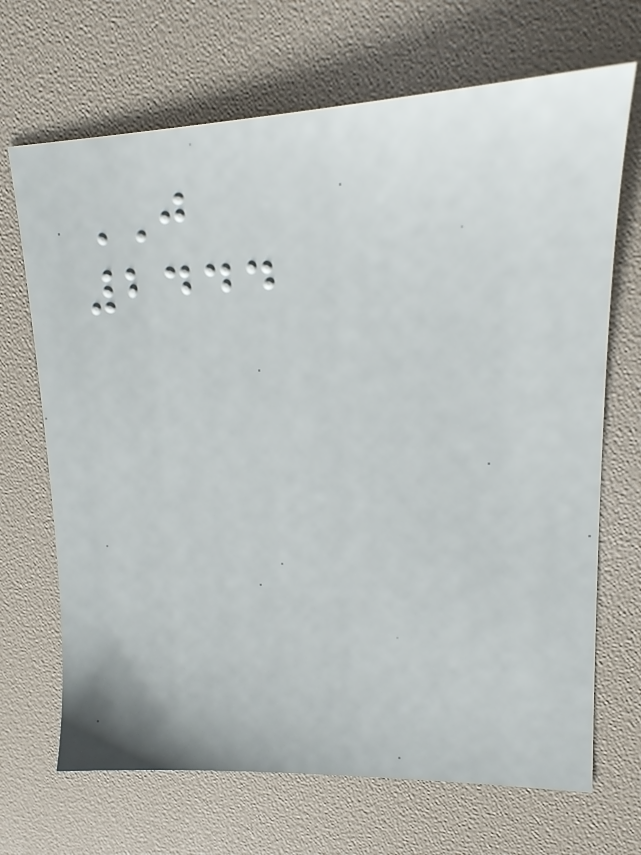JUST
2444
